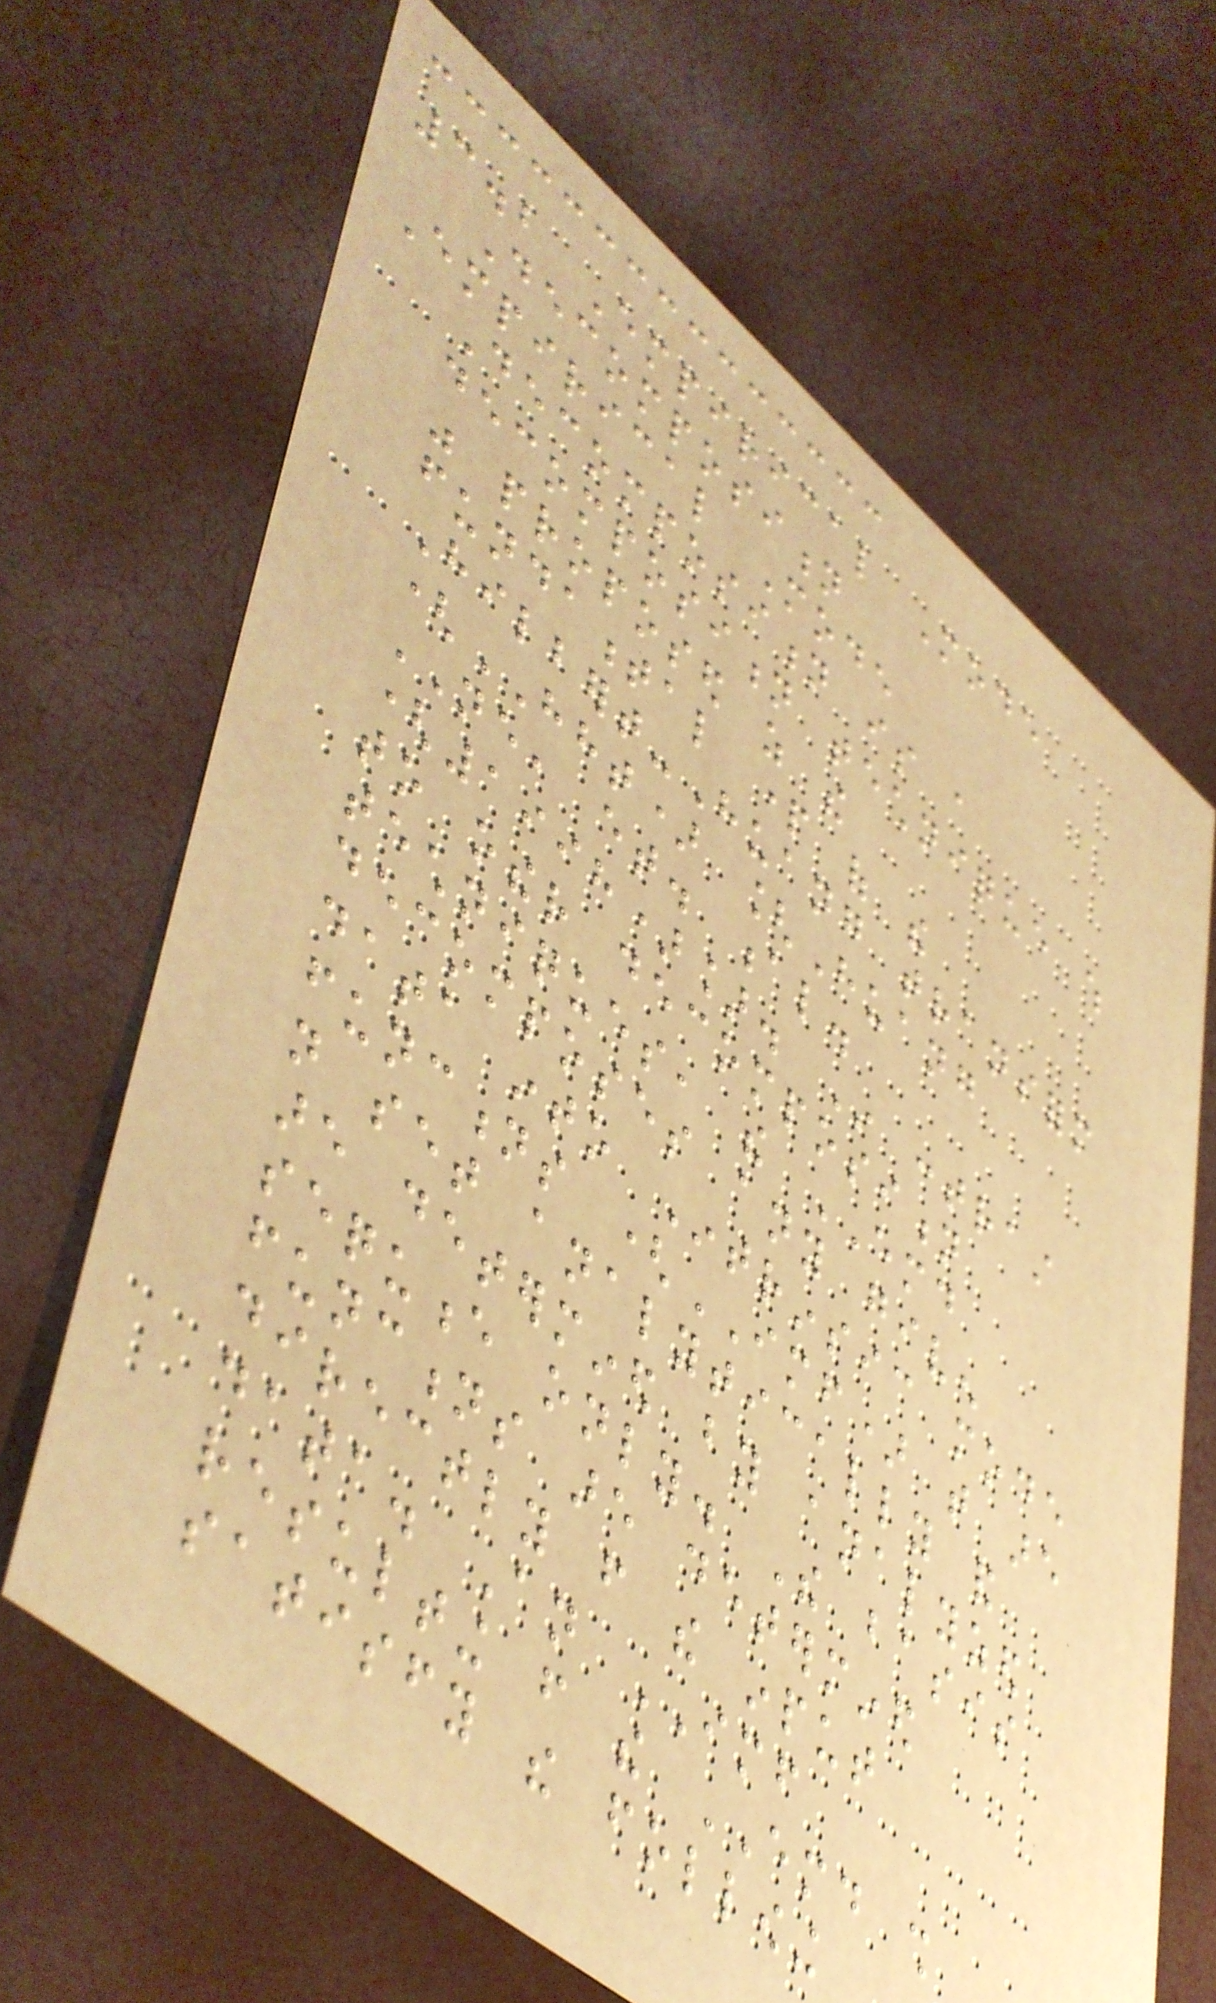3.2 Empirical Mode
Decomposition
Empirical Mode
Decomposition is a
decomposition technique which
was proposed as the
fundamental part of the
Hilbert-Huang transform
(HHT) [Huang
NE, et. al.
(1998)]. In contrast
to other decomposition
techniques, the EMD
decomposes any given
data into Intrinsic mode
functions (IMF) that are
not set analytically and
are determined by analyzed
sequence only. The basis
functions are determined
directly from the input
data. An IMF
resulting from the EMD shall
satisfy the following
